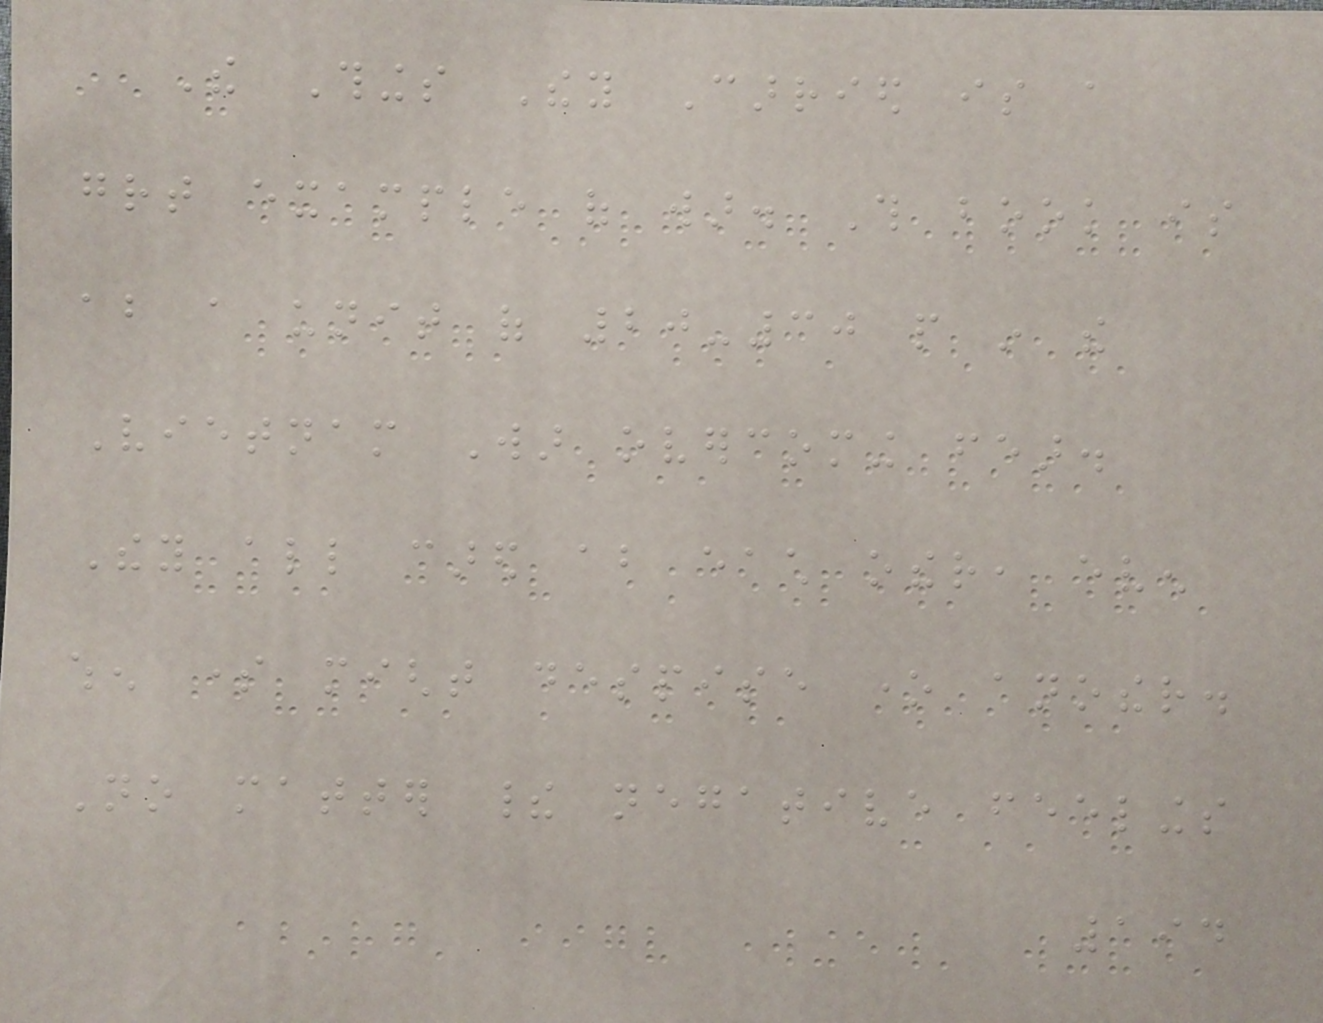The Things They Carried is a
great example of war. This book is
about a unit of 20-30 people in the
Vietnam War overcoming fear.
They all cared about each other, even
when some might despise one another.
No matter their negative feelings
194
